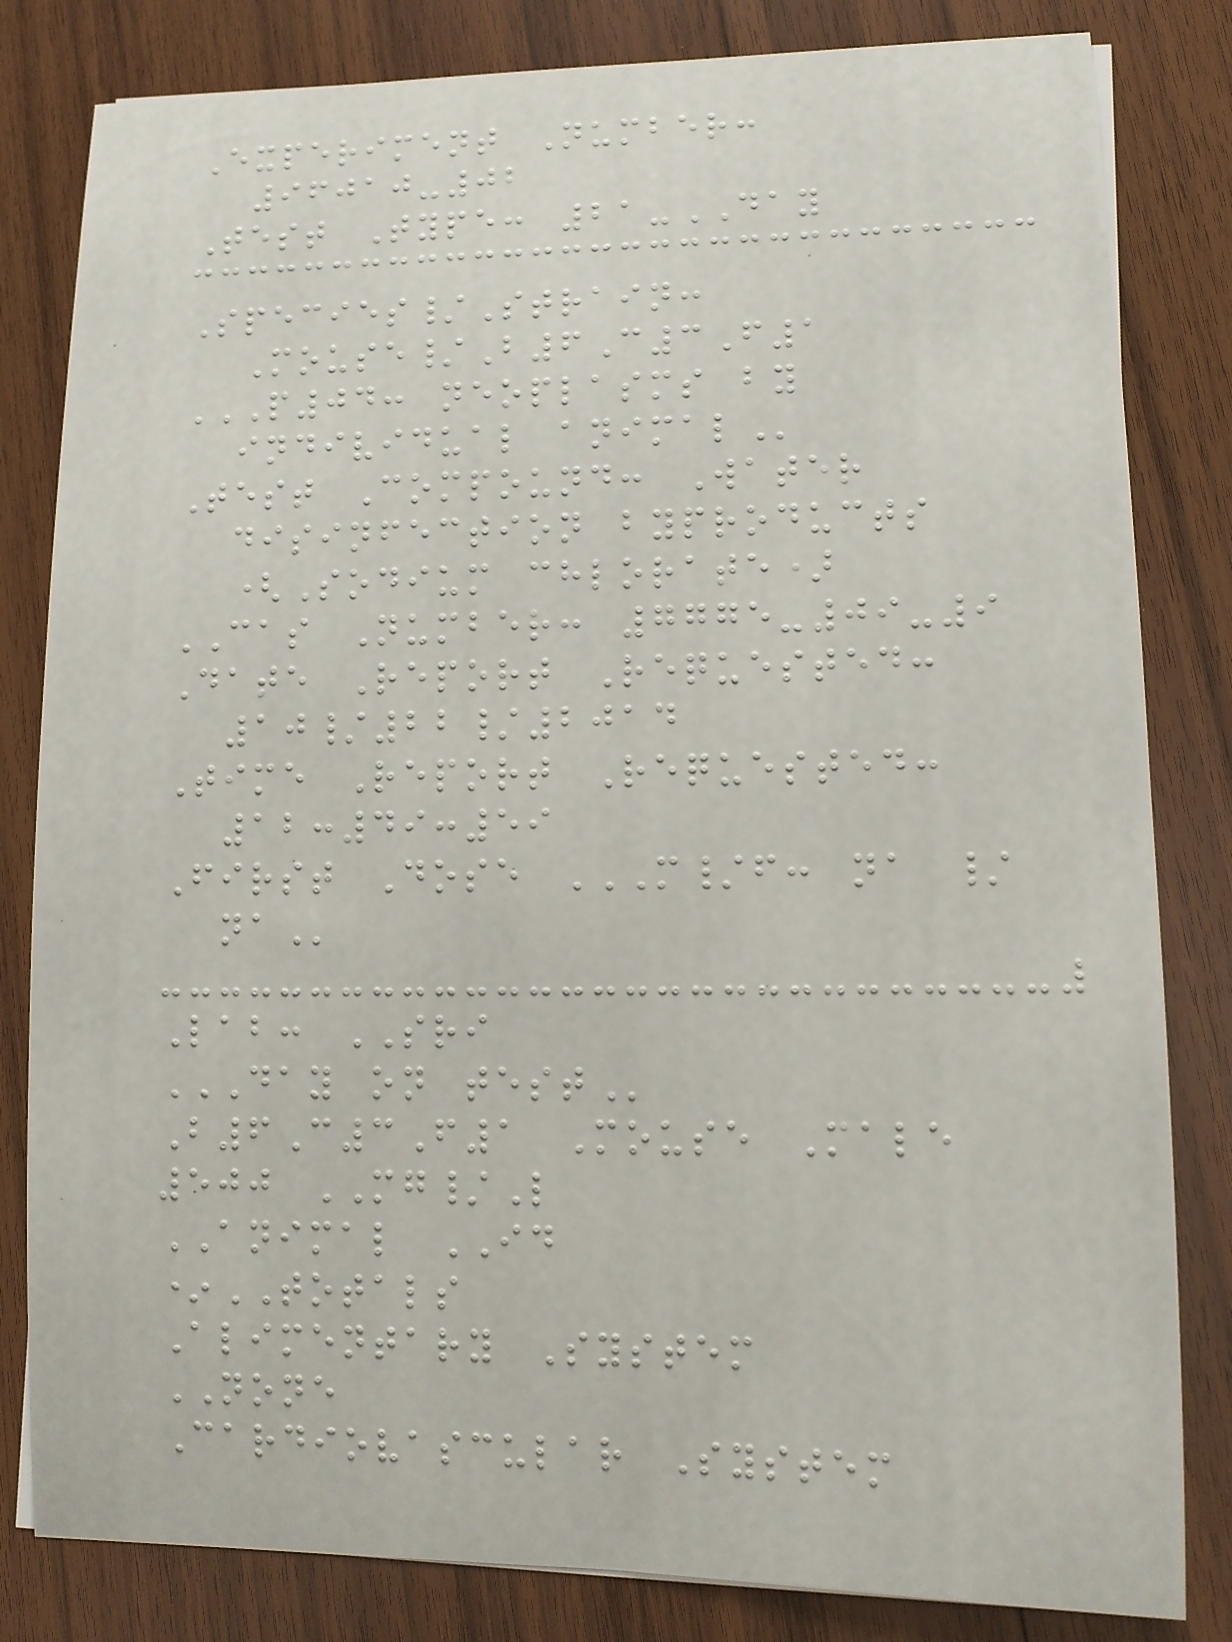Experiment Number:
96010-02
Test Type: 21-DAY
Species/Strain:
Mouse/B6C3F1
P04: NEOPLASMS BY
INDIVIDUAL ANIMAL
Test Compound: Water
disinfection byproducts
(Sodium chlorate)
CAS Number: 7775-09-9
Date Report Requested:
10/22/2014
Time Report Requested:
12:49:59
First Dose M/F: NA /
NA
Lab: SRI
DAY ON TEST
B6C3F1 Mouse Male
500 MG/L
ANIMAL ID
*TOTALS
Alimentary System
NONE
Cardiovascular System
